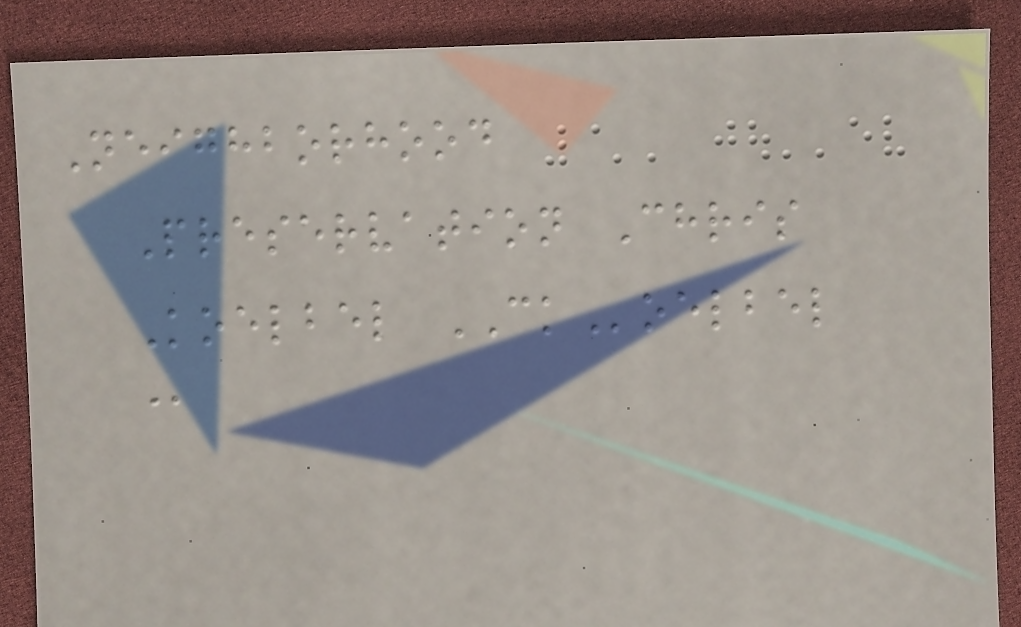Neighborhood
Preservation Chris
Koelbel CKoelbel
@
